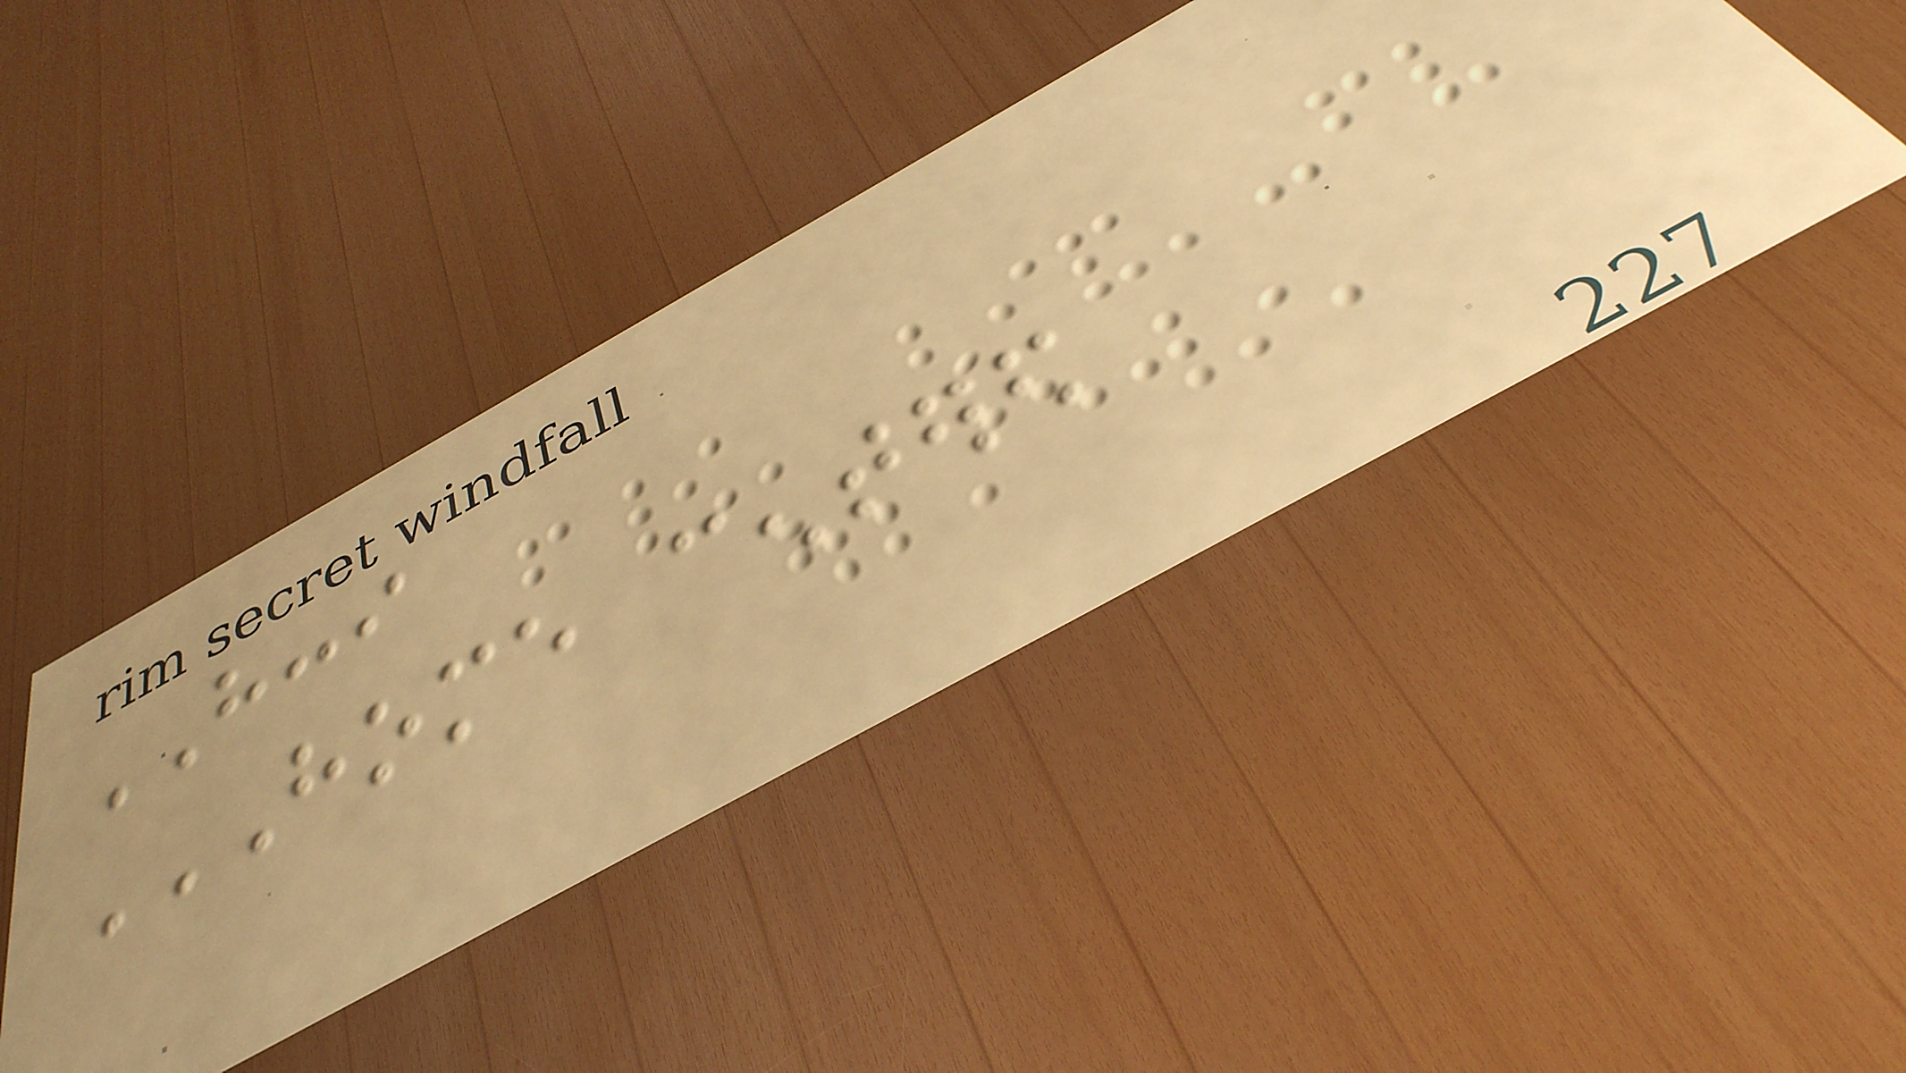HCCI
HOME CENTERED
